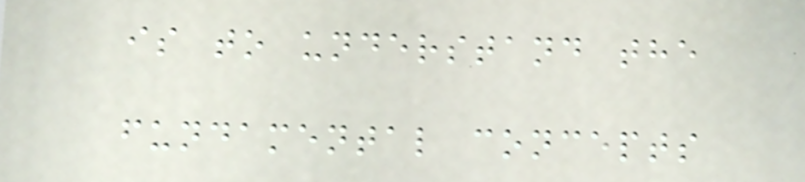is to understand the
fundamental concepts
